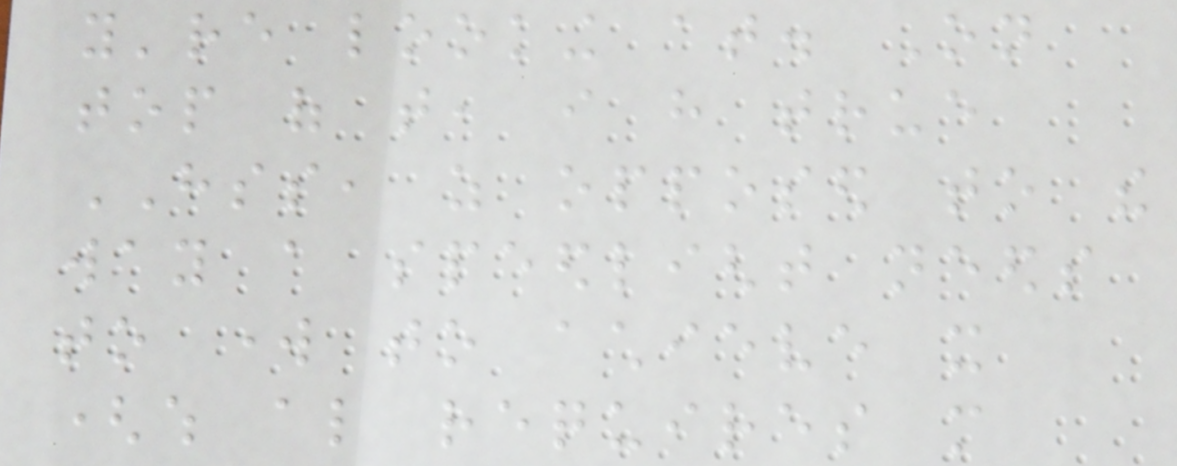you're looking at. On
top of that, i have true
HSS, as opposed to the
way a speedlight needs
to work to achieve it
(which also requires more
